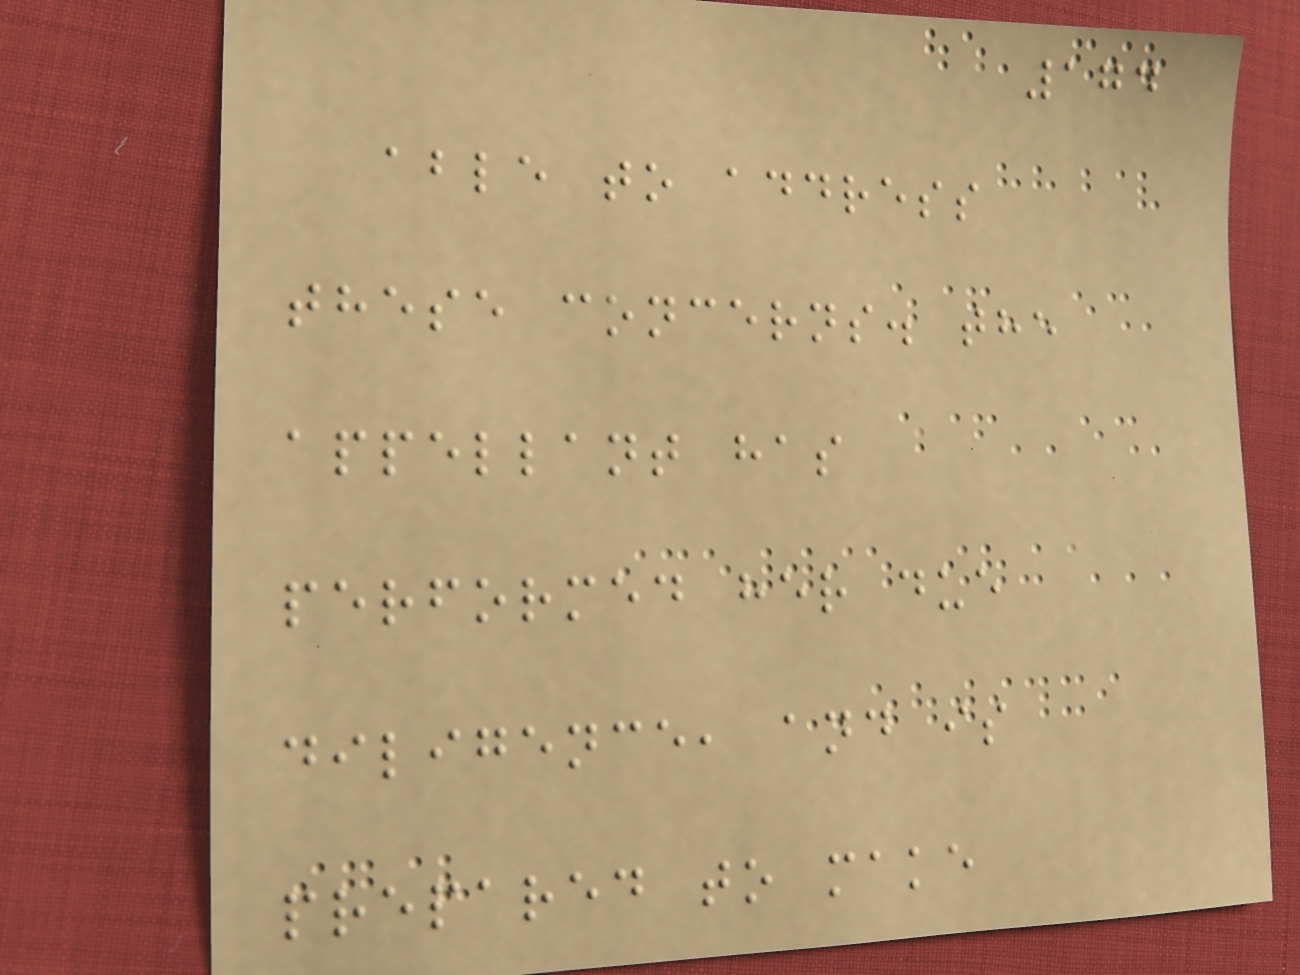174
able to address
these concerns. the
appellant has
performed her due
diligence, and is
prepared to make
